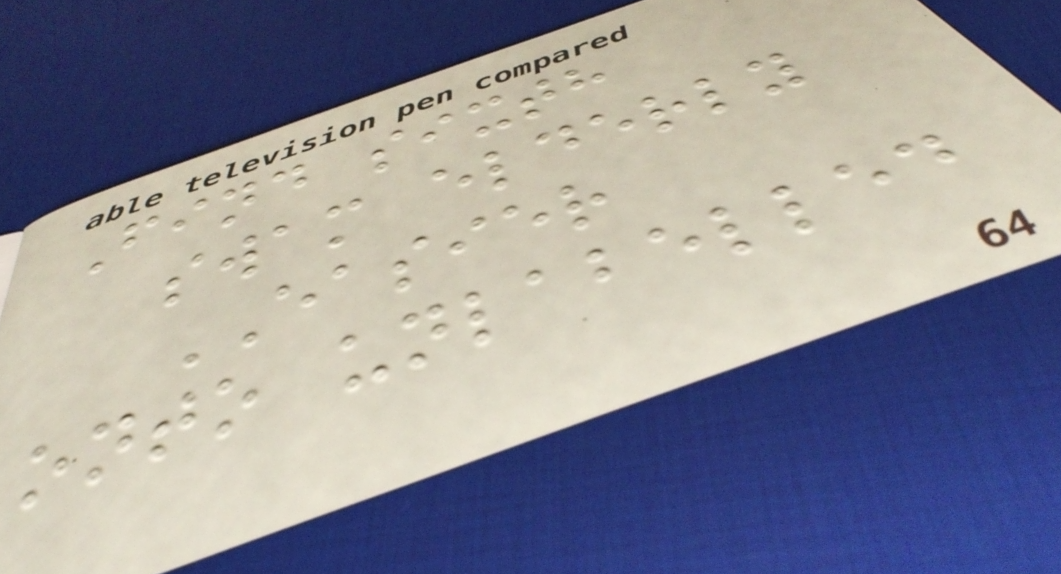Find sixth
swam elderly
EASIER
onto unlabelled
